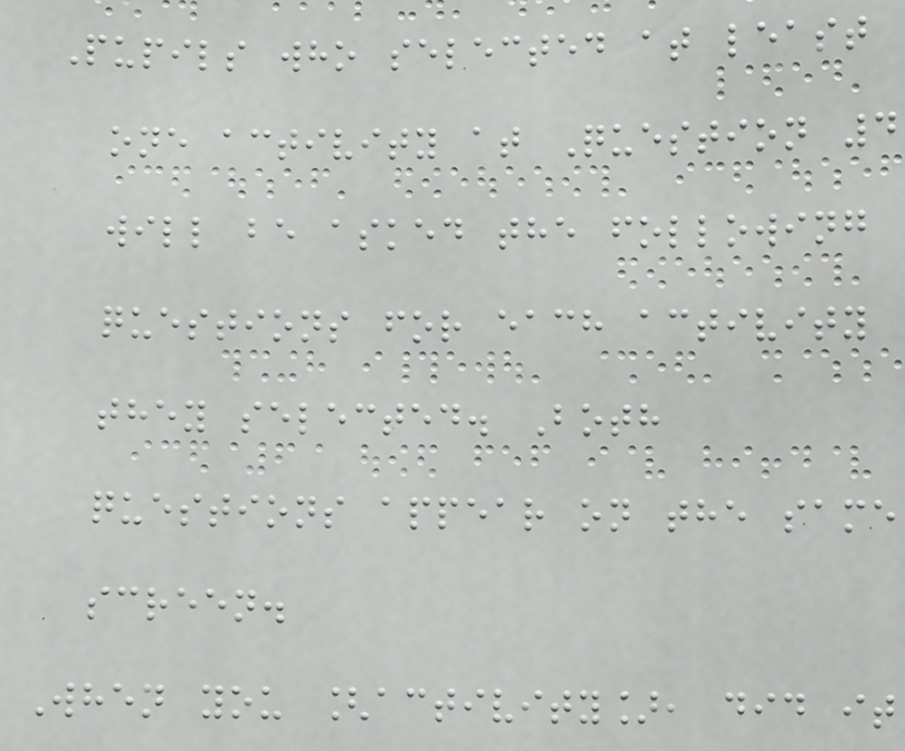Pupils who selected at least
one activity at Question 4
will be asked the following
questions for each activity
they selected. Both
questions appear on the same
screen.
When you [activity], did it
